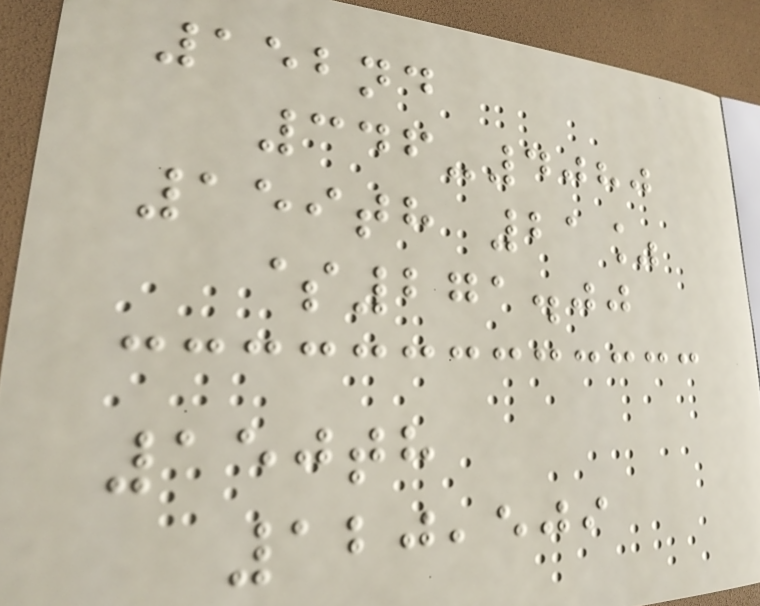152nd
346-4080
159th 21%
$271.00
150th
120,509
